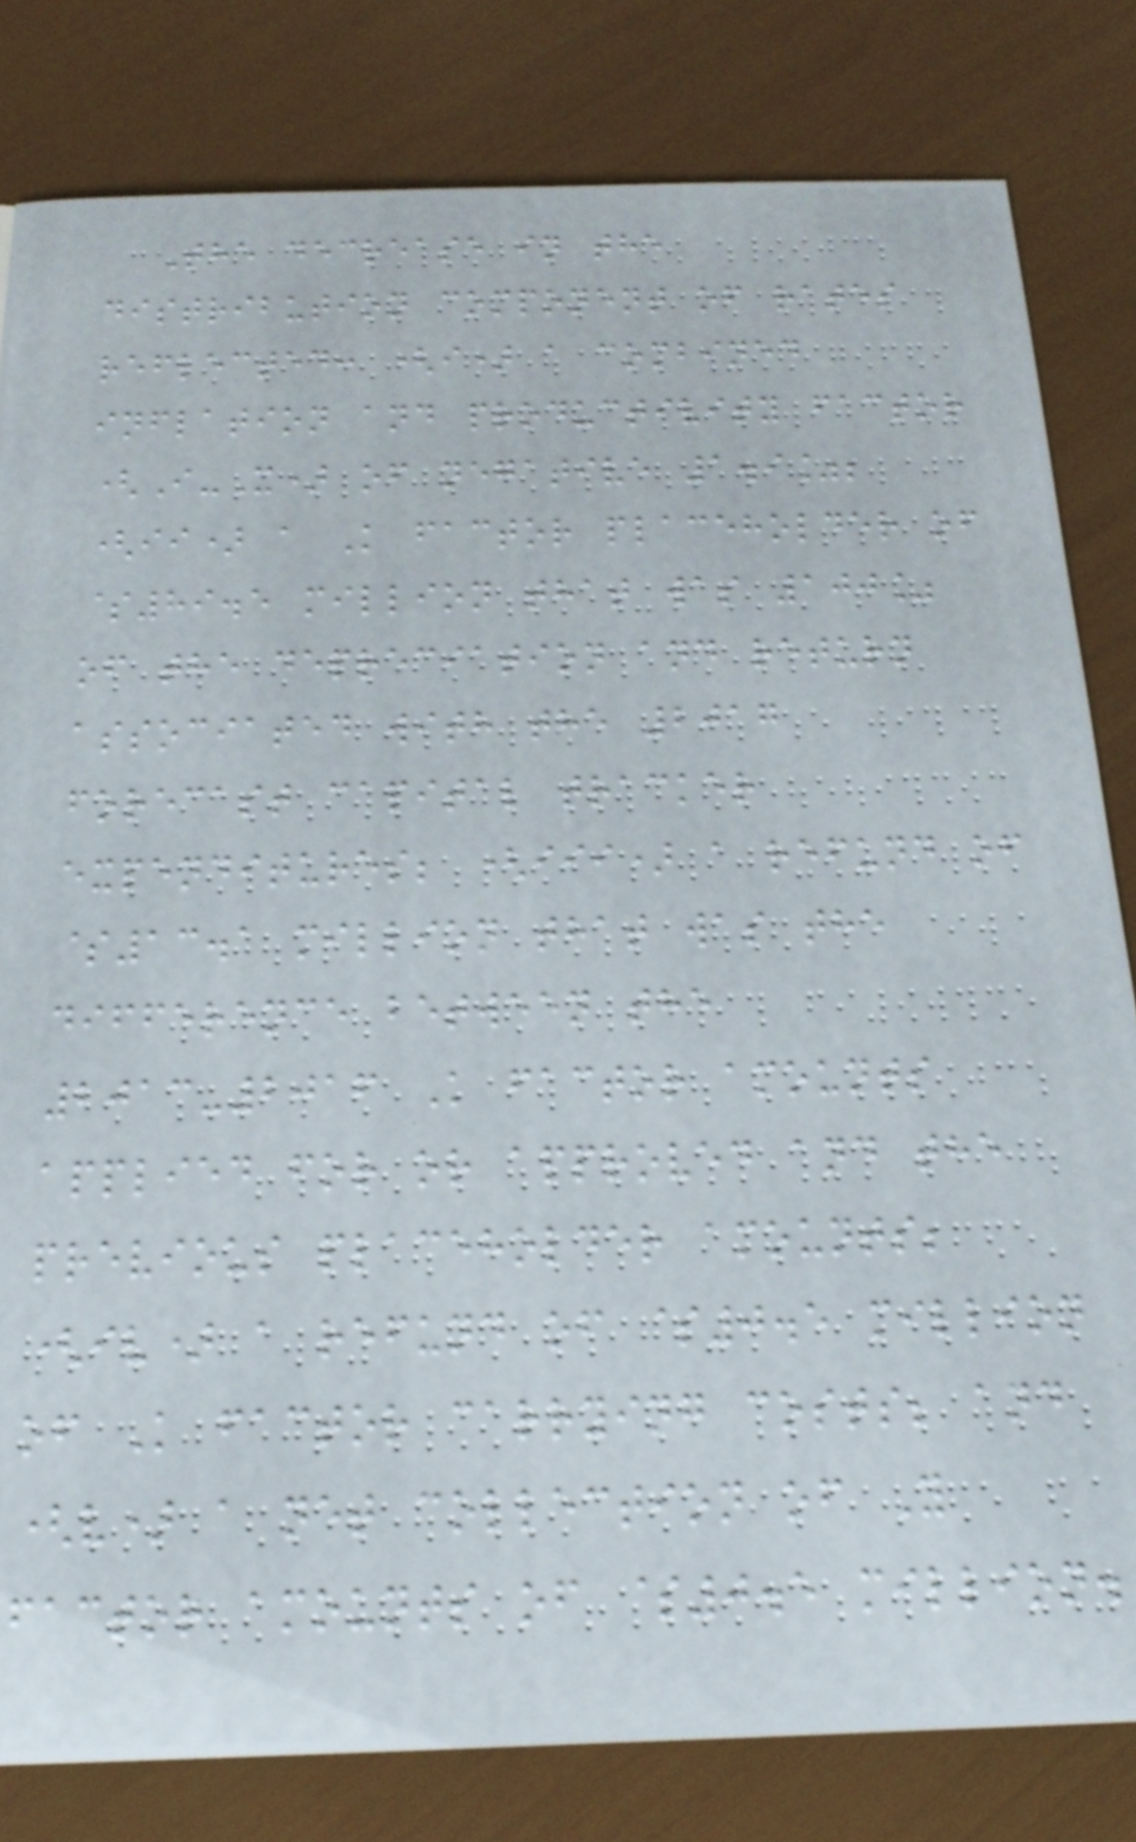The decrease in the
distribution component of rates
reflected: (i) a combined
inflation and productivity factor
(I-X) of negative 1.9%;
(ii) a K factor placeholder of
$89.5 million that was 100%
of the depreciation and return
associated with the 2017
forecast capital tracker
expenditures; (iii) a refund of
$13.1 million that was the
difference between the
2013-2016 K factor amounts
applied for or approved and the
previous placeholder amounts;
(iv) a refund of $0.5 million
of K factor carrying costs; and
(v) a net collection of Y
factor amounts of $0.5 million.
